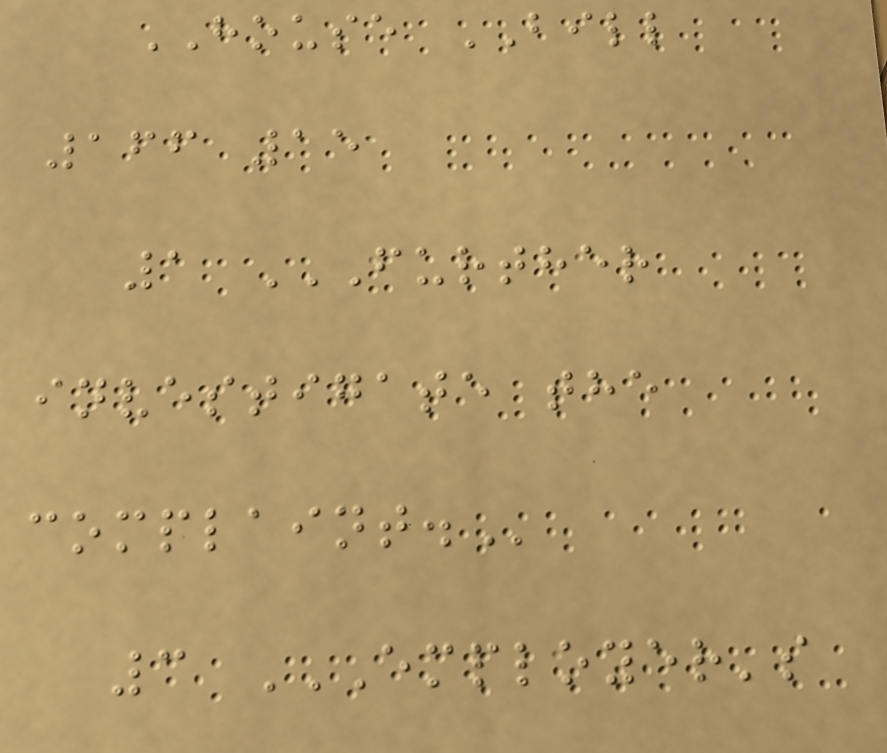HOUSE BILL
166 15
1 FURTHER
INVESTIGATE THE
COMPLAINT.
3 EMPLOYER'S
